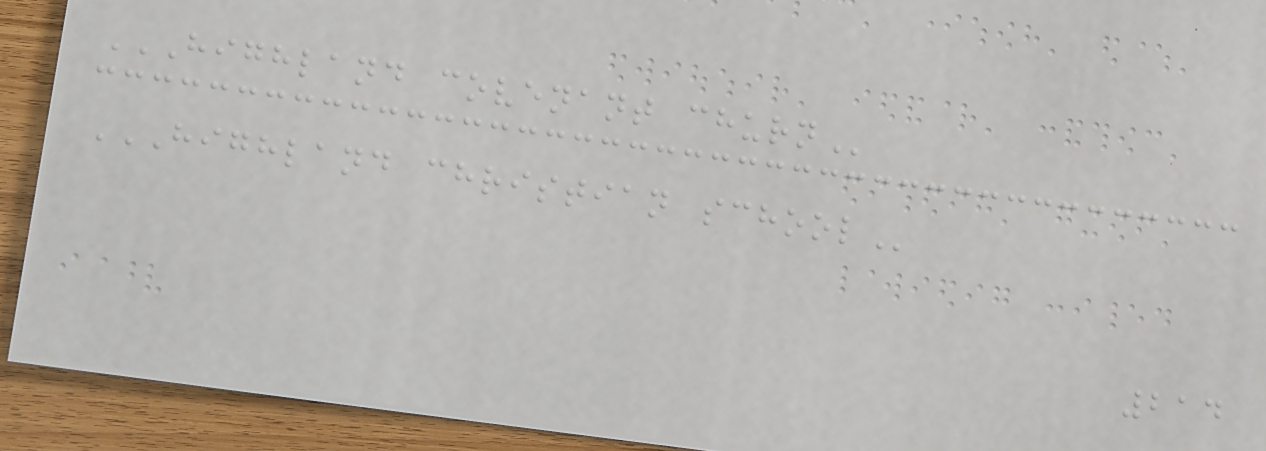HIGHLAND COVENANT CHURN
HIGHLAND CHRISTIAN SCHOOL
214
